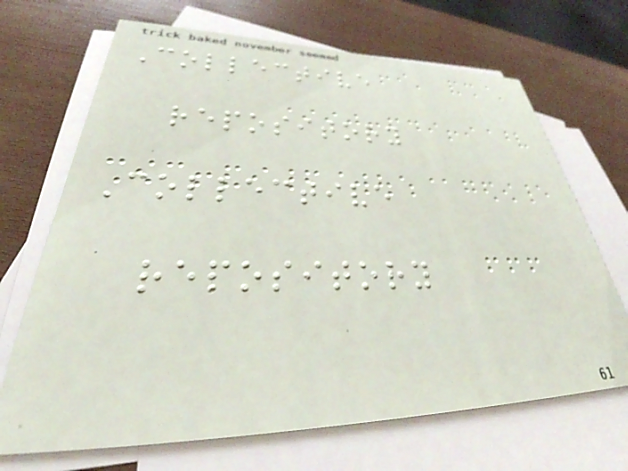Collective
repository
Collective
repository
